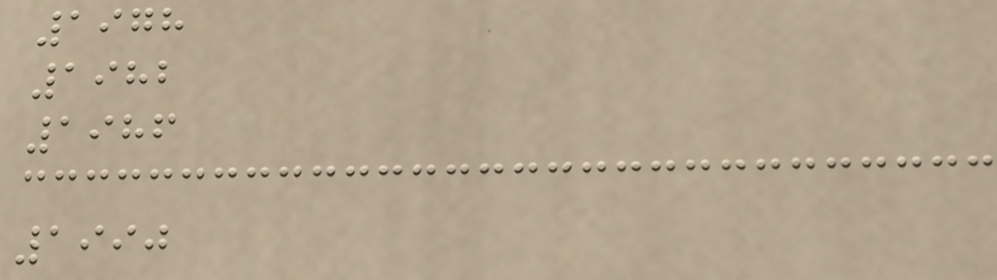1978
1982
1986
1990
